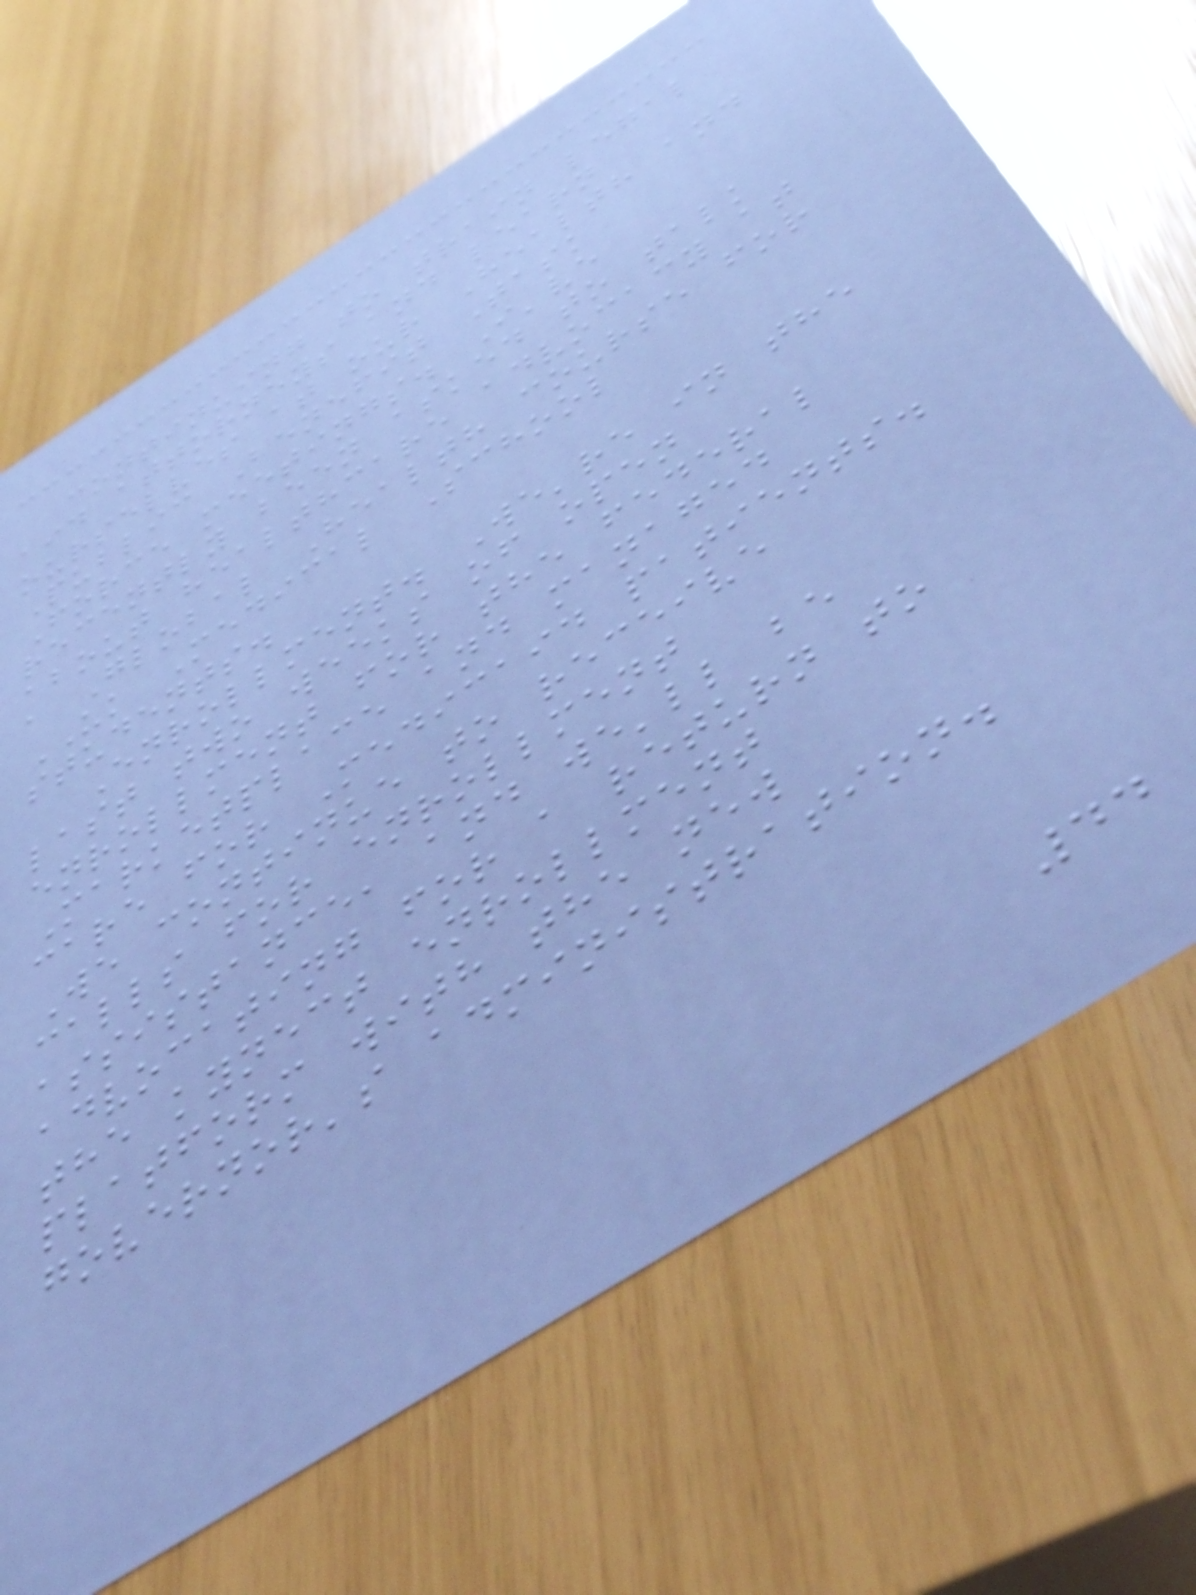continuing to train legal
aid attorneys and learn
ourselves at our Health and
Public Benefit Task
Force meetings. I've
recently been asked to talk
about healthcare advocacy at
a Global Health course for
UK Medical School
students.
Enrollment. We're in the
last two weeks of open
enrollment for the federal
Marketplace and managed
care for Medicaid patients.
We continue to receive
calls for enrollment
assistance, and we'll be
advocating for a return to
the kynect enrollment
platform with the new
governor's administration.
44
